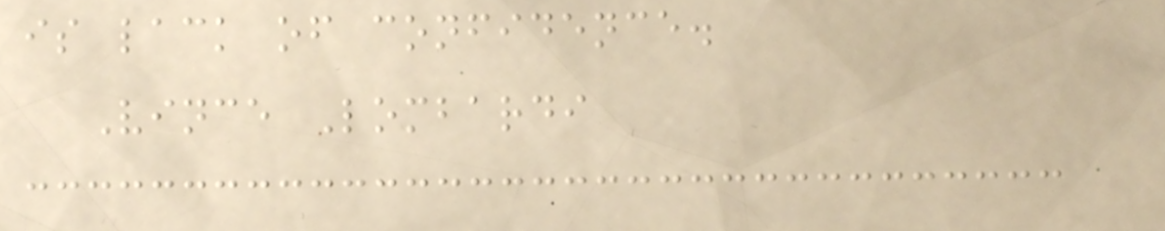is lack of confidence.
Vince Lombardi
